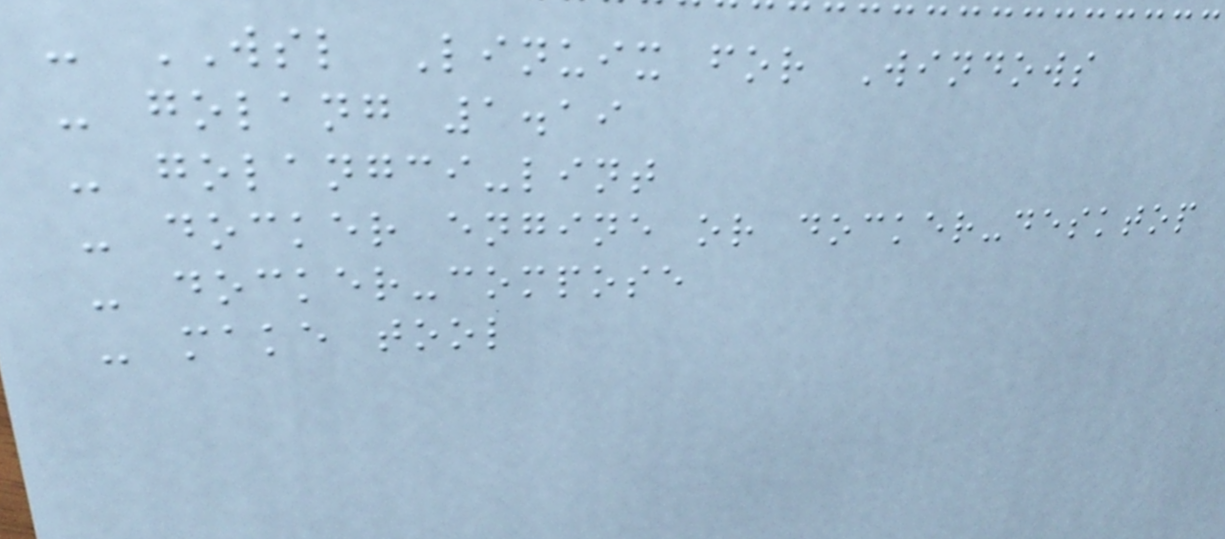- WSL Linuix for Windows
- golang 1.19
- golangci-lint
- docker engine or docker-desktop
- docker-compose
- make tool
